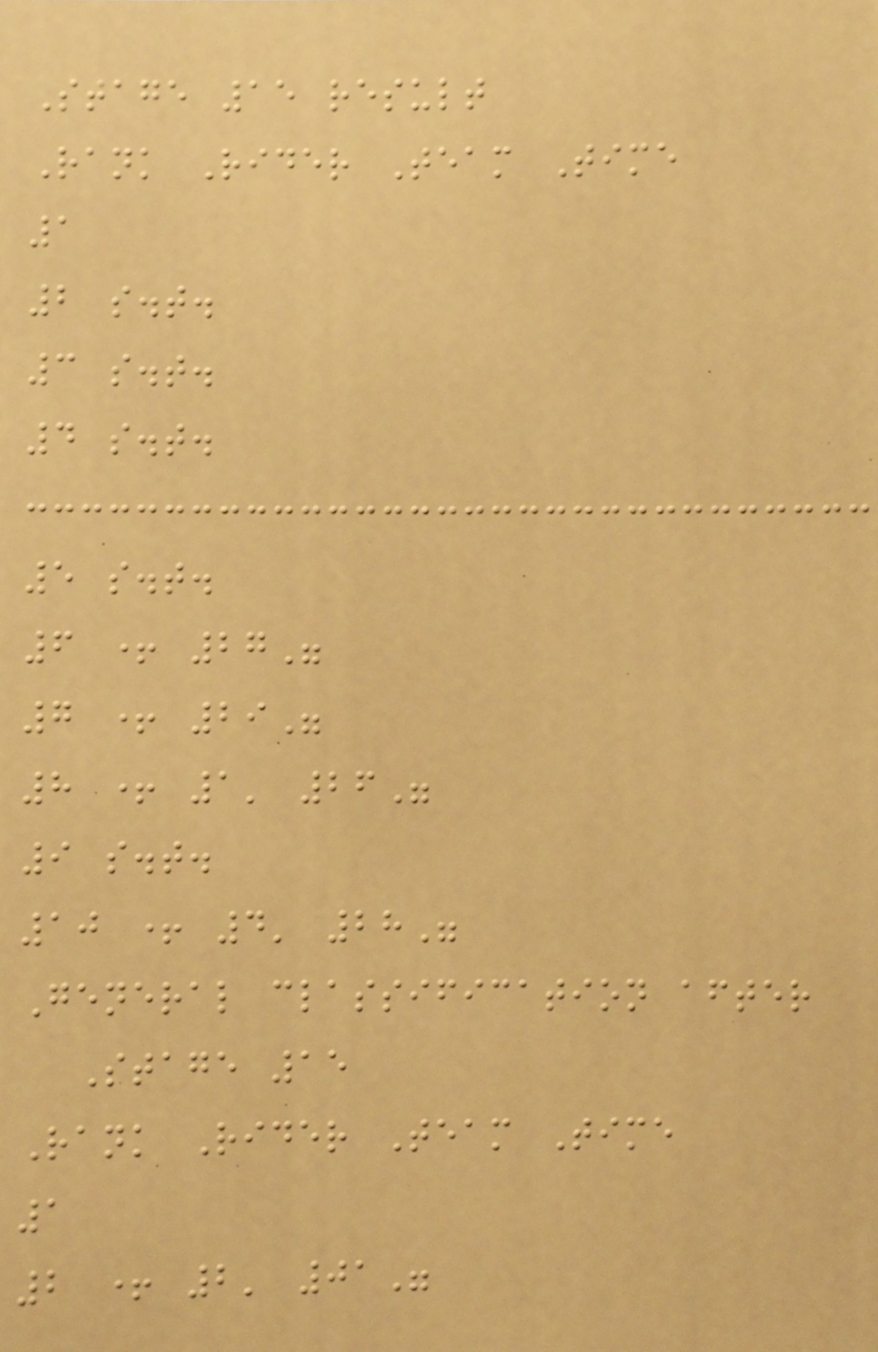Stage 15 result
Rank Rider Team Time
1
2 s.t.
3 s.t.
4 s.t.
5 s.t.
6 + 27"
7 + 29"
8 + 1' 26"
9 s.t.
10 + 4' 28"
General classification after
Stage 15
Rank Rider Team Time
1
2 + 2' 01"
